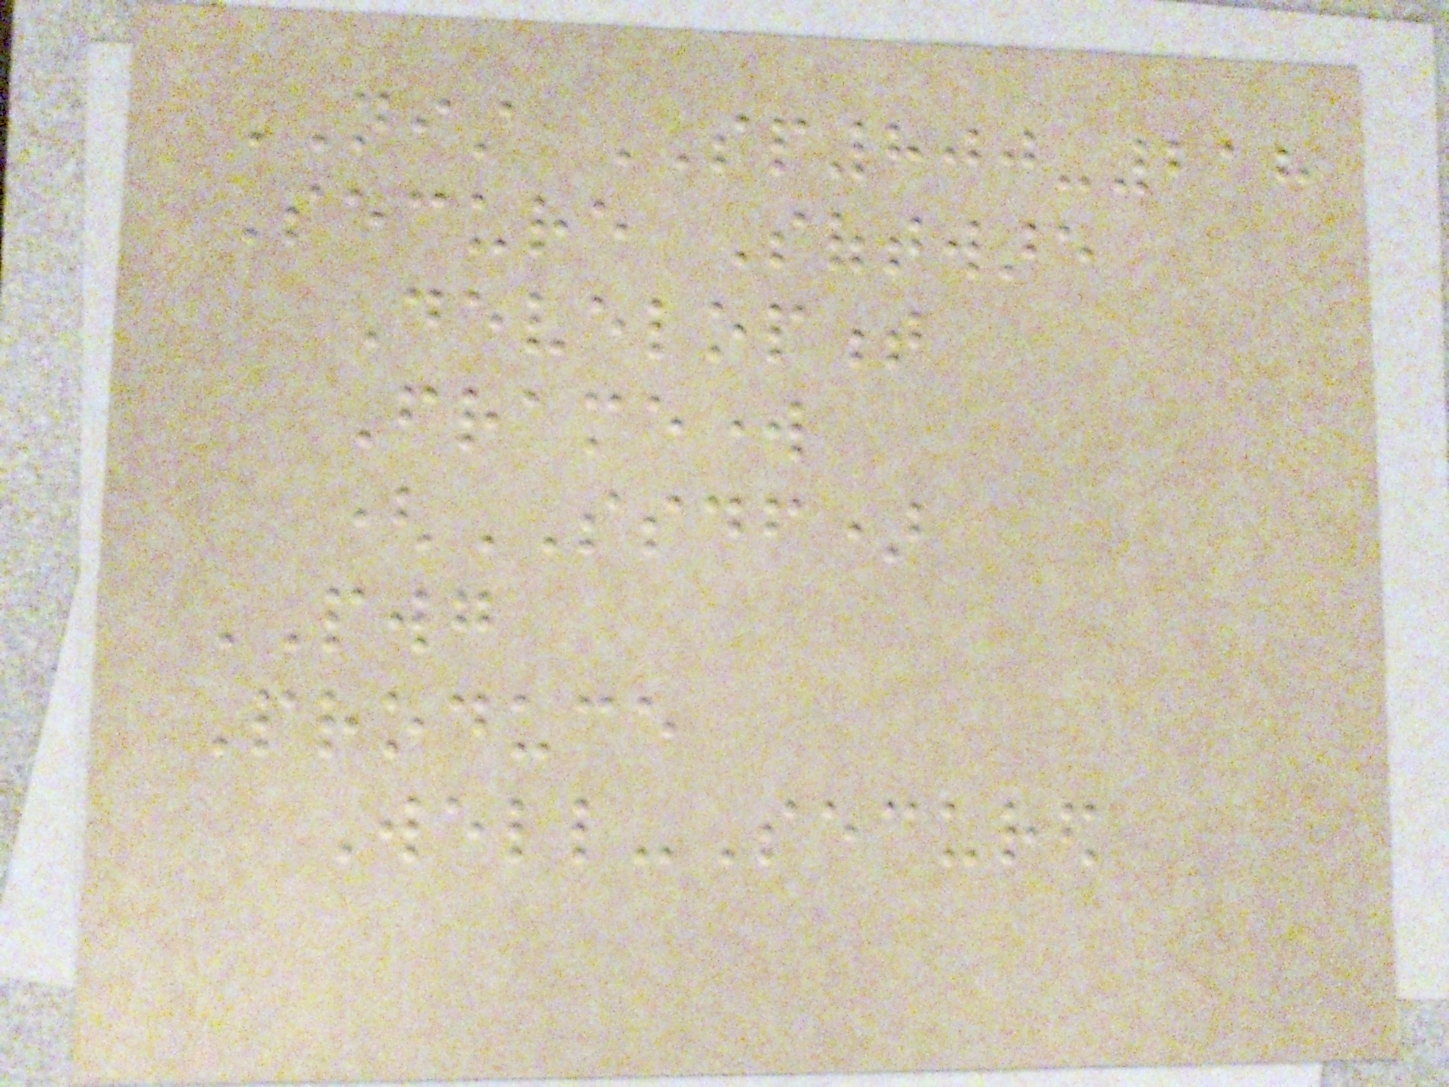NIST SP800-218
Secure Software
Development
Framework
(SSDF)
PWG
Produce
Well-Secured
